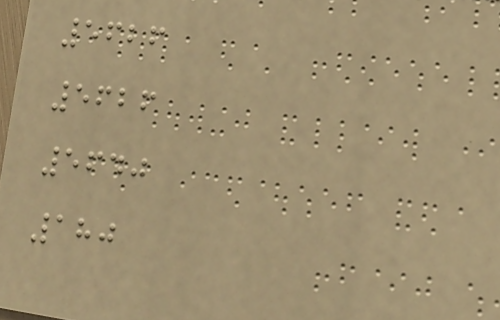5626
5626
5640
180
